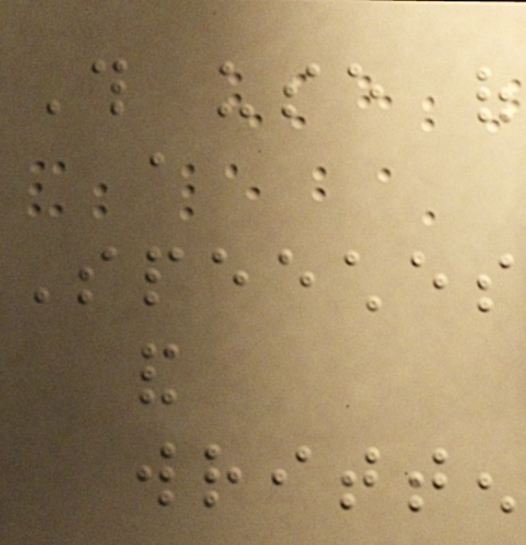This use of
a
Speeches
and
written
